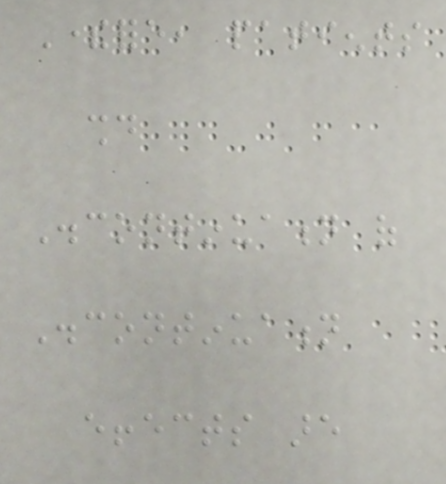Therefore, patients
should
Discontinuation of
Discontinuation
effects are
